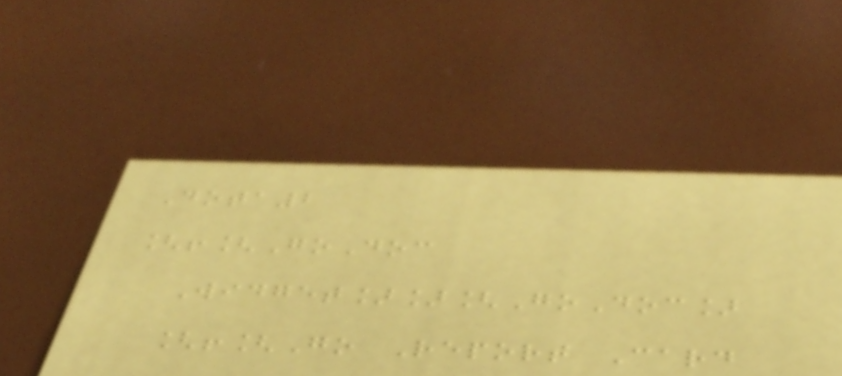Dota2
[![GoDoc
Widget]][GoDoc]
[![Go Report Card
